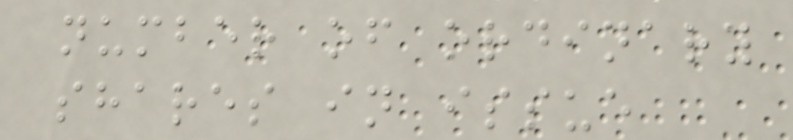number of ordinary
shares in issue
